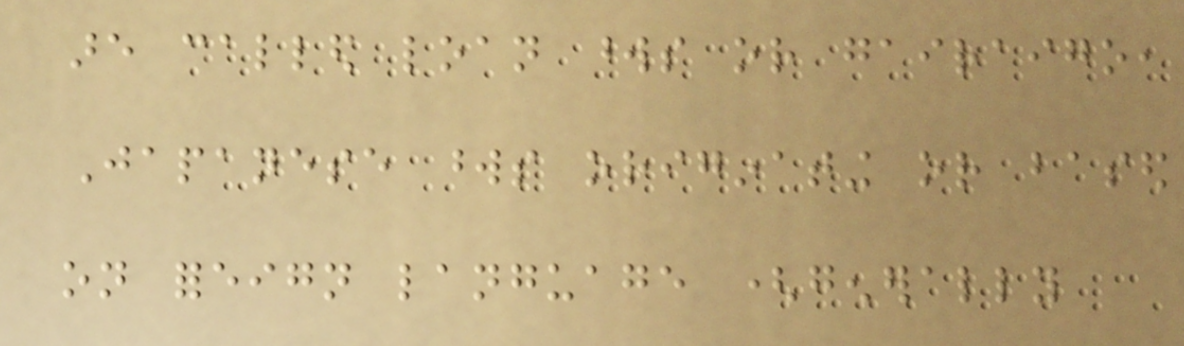are called loan words or gairaigo,
Japanese words originating or based
on foreign language (generally
